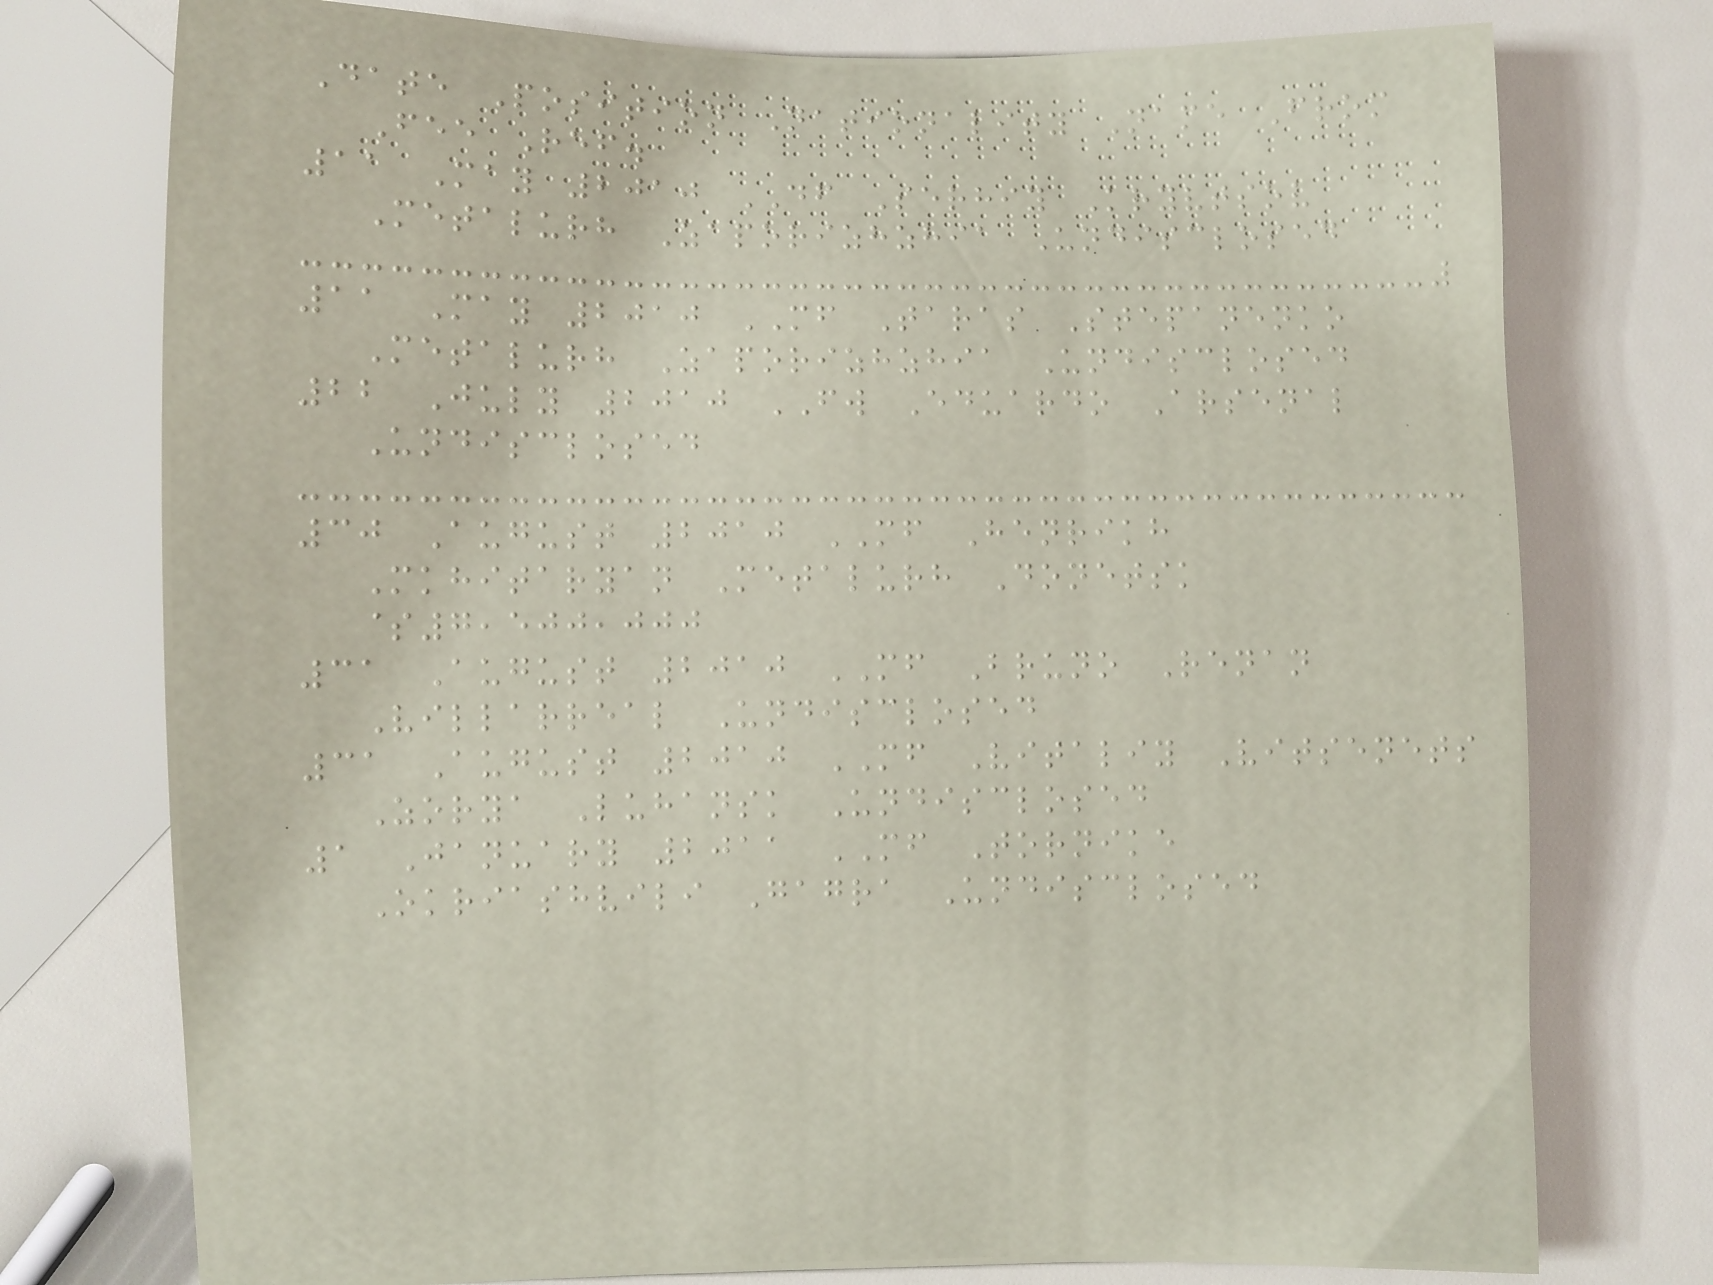Date Position Nationality Name From
Fee Ref.
11 May 2010 DF Serhiy Kryvtsov
Metalurh Zaporizhzhia Undisclosed
11 May 2010 MF Taras Stepanenko
Metalurh Zaporizhzhia Undisclosed
22 July 2010 FW Eduardo Arsenal
Undisclosed
30 August 2010 MF Henrikh
Mkhitaryan Metalurh Donetsk
$7,500,000
31 August 2010 MF Bruno Renan
Villarreal Undisclosed
31 August 2010 MF Vitaliy Vitsenets
Zorya Luhansk Undisclosed
1 January 2011 MF Tornike
Okriashvili Gagra Undisclosed
